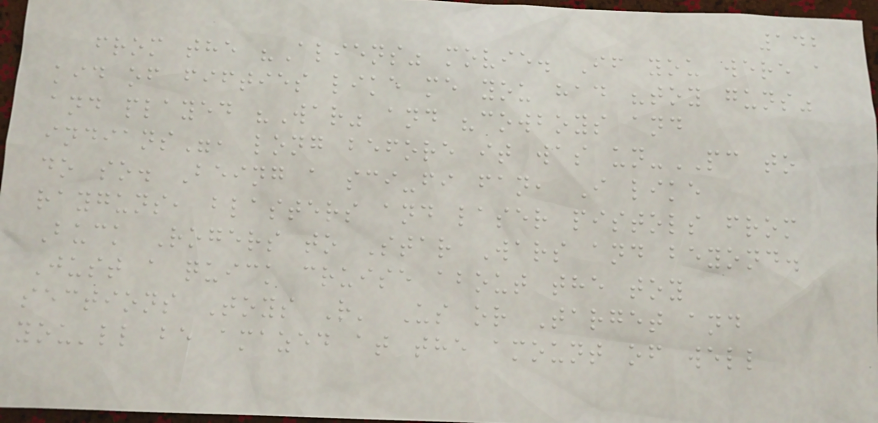142
from the "Aliens" movie. If you were a
kid of fifties like me you had "toy guns"
and played "War" and "cowboys and
indians", long before it was un-PC to
do so. Being a sci-fi fan, I like
rayguns, blasters and laser pistols from
Buck Rogers to Star Wars and beyond.
Just a quick cruise about the toy
sections Toys R' Us or Target and
you'll be amazed at the amount of well
